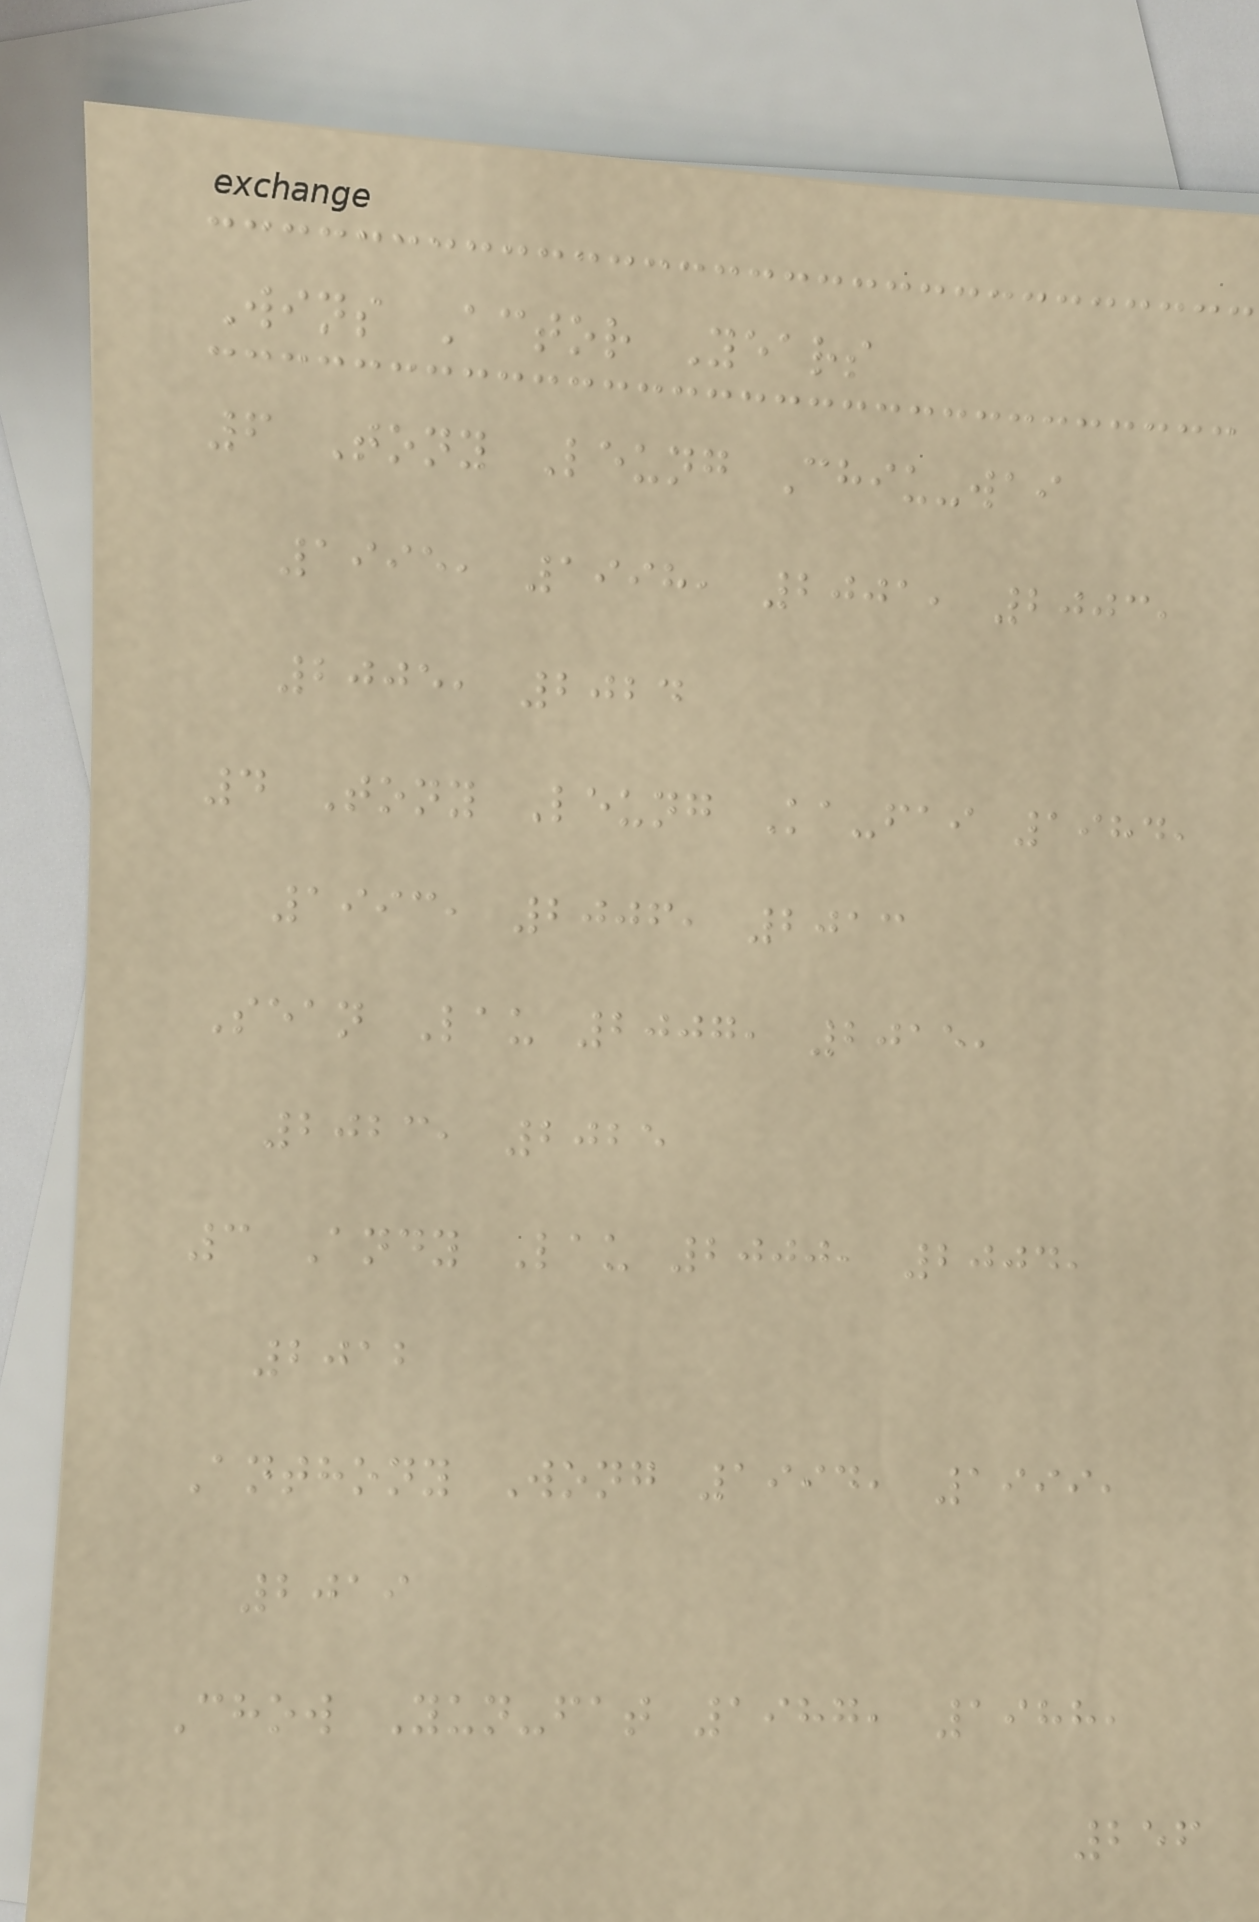Wins Actor Years
6 Tony Leung Chiu-wai
1995, 1998, 2001, 2003,
2005, 2024
4 Tony Leung Ka-fai 1984,
1993, 2006, 2013
Sean Lau 2007, 2015,
2023, 2025
3 Andy Lau 2000, 2004,
2012
Anthony Wong 1994, 1999,
2019
Chow Yun-fat 1987, 1988,
256
